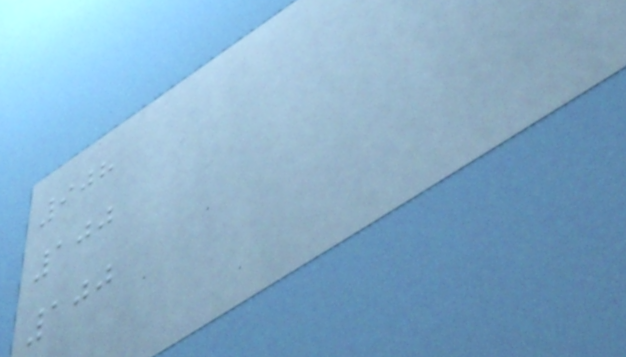908
100
100
